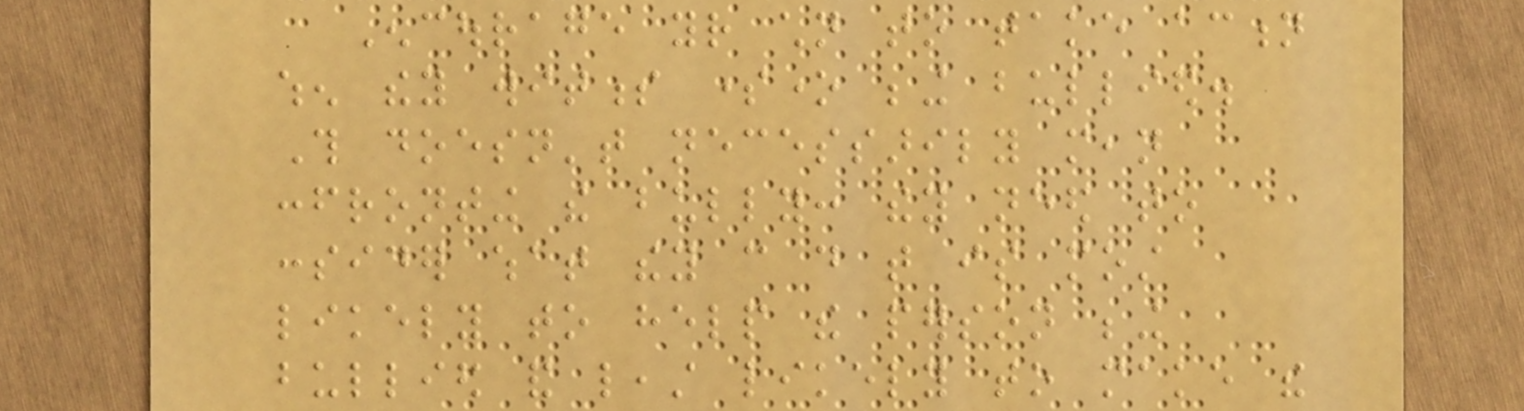Encourage your children to take action
when they witness someone being bullied.
This doesn't necessarily mean
confronting the bully: they need to
consider what they can do that is most
likely to help the person being
bullied and least likely to make the
